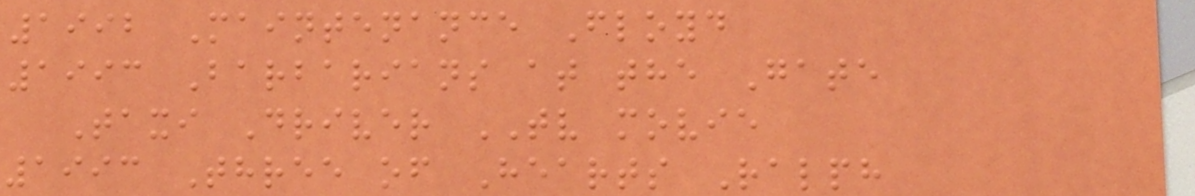1992 Maintenance Floyd
1993 Barbarians at the Gate
Taxi Driver TV movie
1993 Three of Hearts Ralph
